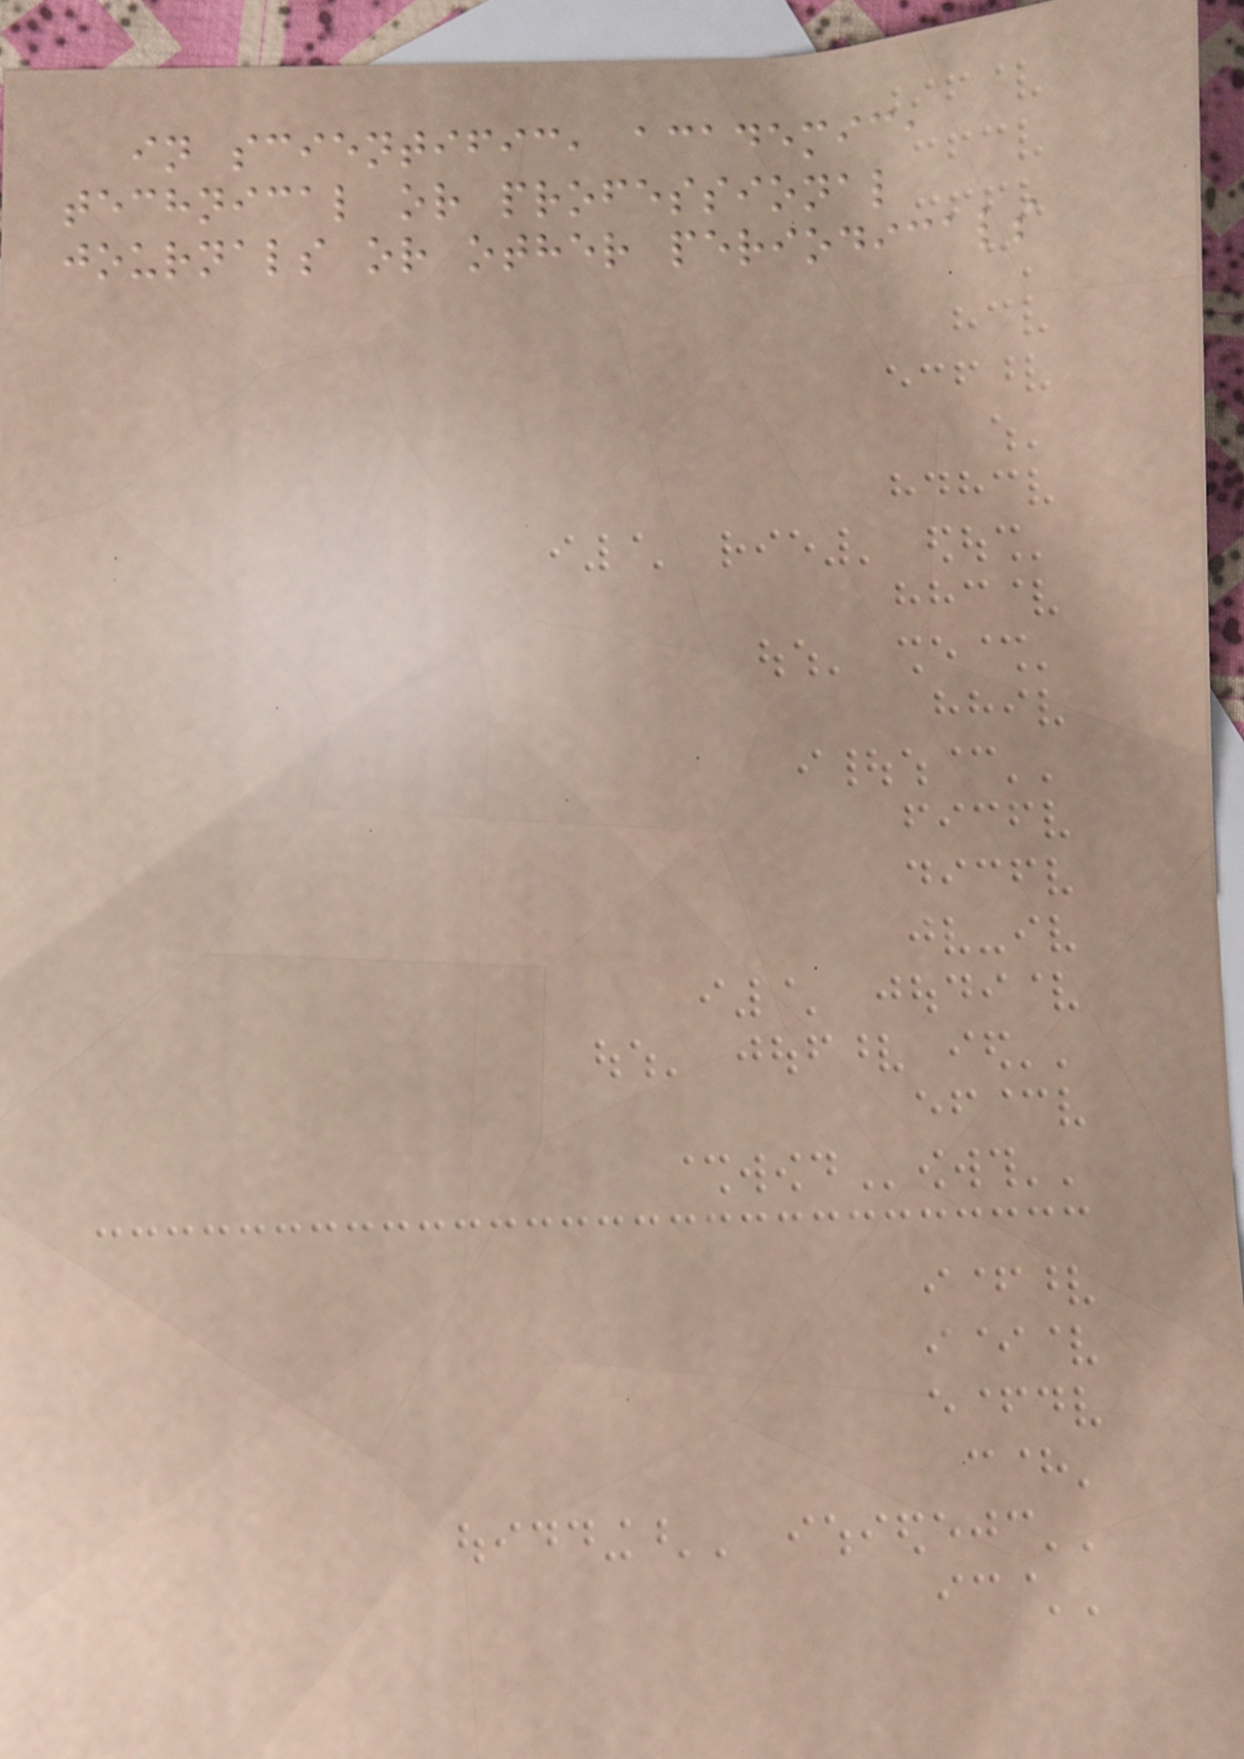in scientific, academic,
technical or professional
journals or other periodicals
